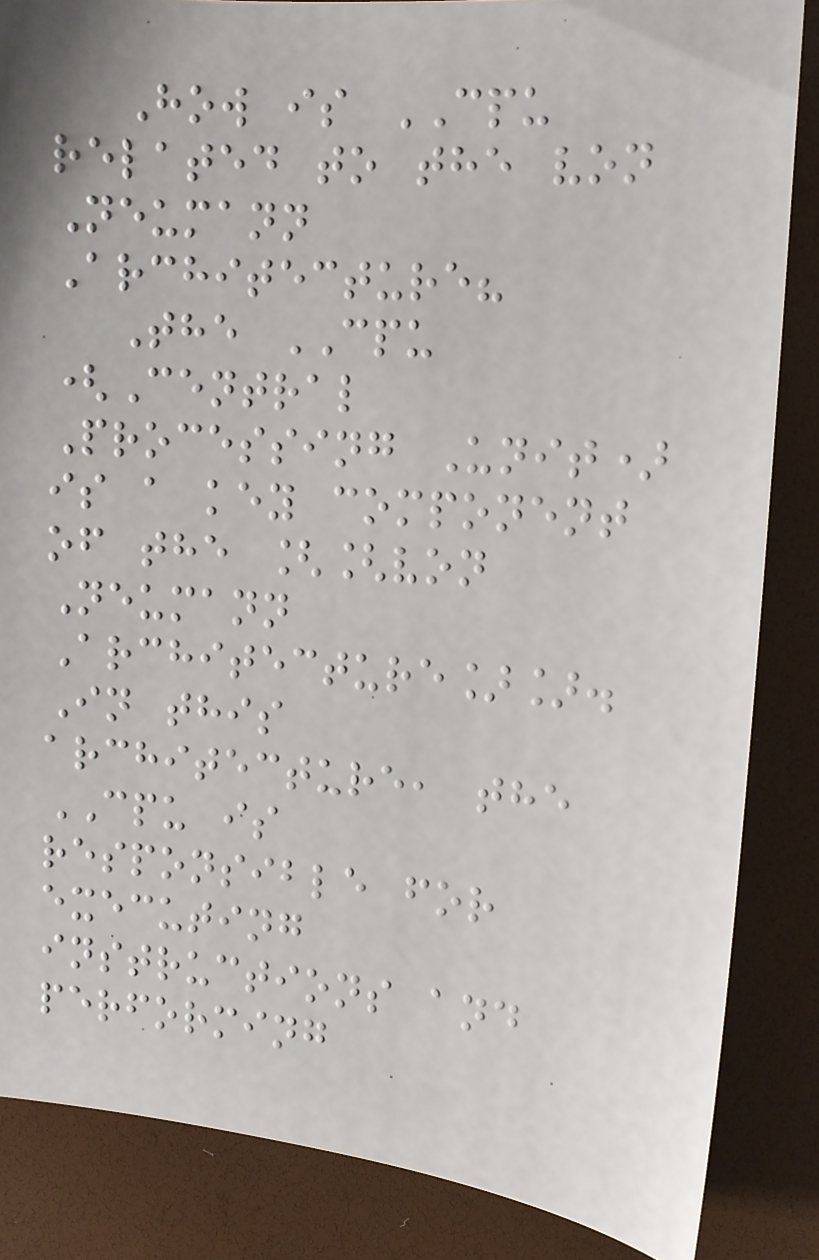How is CPU
related to the von
Neumann
Architecture?
The CPU
(Central
Processing Unit)
is a key component
of the [[von
Neumann
Architecture]].
In this
architecture, the
CPU is
responsible for
executing
instructions and
performing
